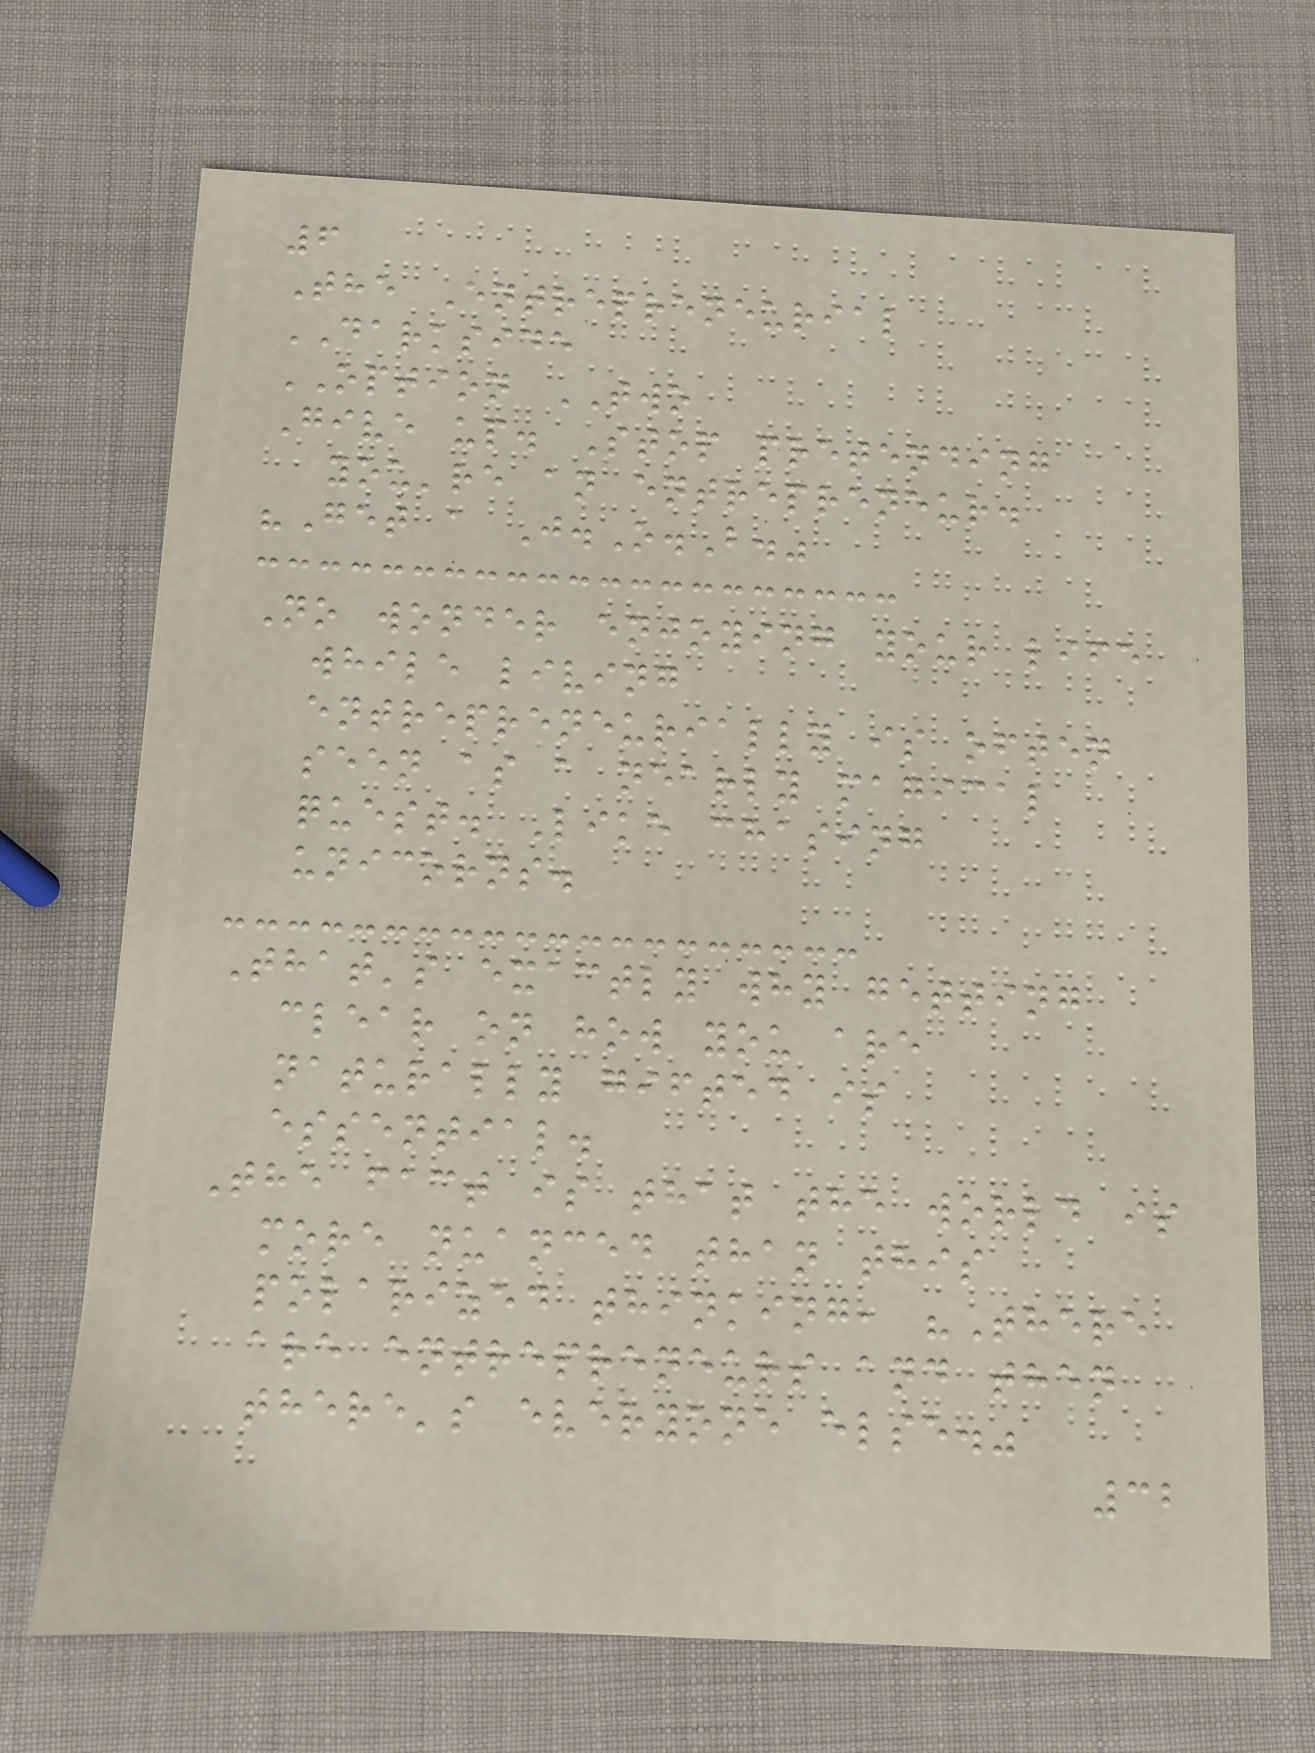6
The Entrepreneurial
DARKSIDE
OPTION TWO
Give up. Stop pretending
you're an entrepreneur.
"Get a J.O.B."
No wonder enjoying your life
while living
entrepreneurially is often
seen as a nearly magical
quest. Like chasing
unicorns.
That's exactly why getting
clear on how you are
naturally gifted is
essential.
The fact is that the world is
more nuanced than this
polarized thinking, "There
are entrepreneurs and then
there's everyone else."
32
